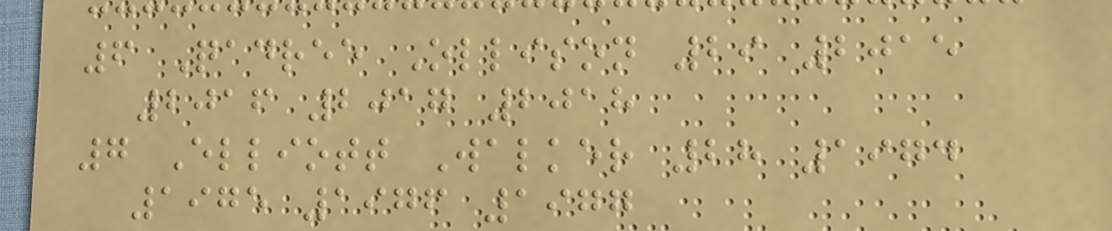6 Qadree Ollison 29 2015
2016 2017 2018
7 Elliott Walker 28 1974
1975 1976 1977
